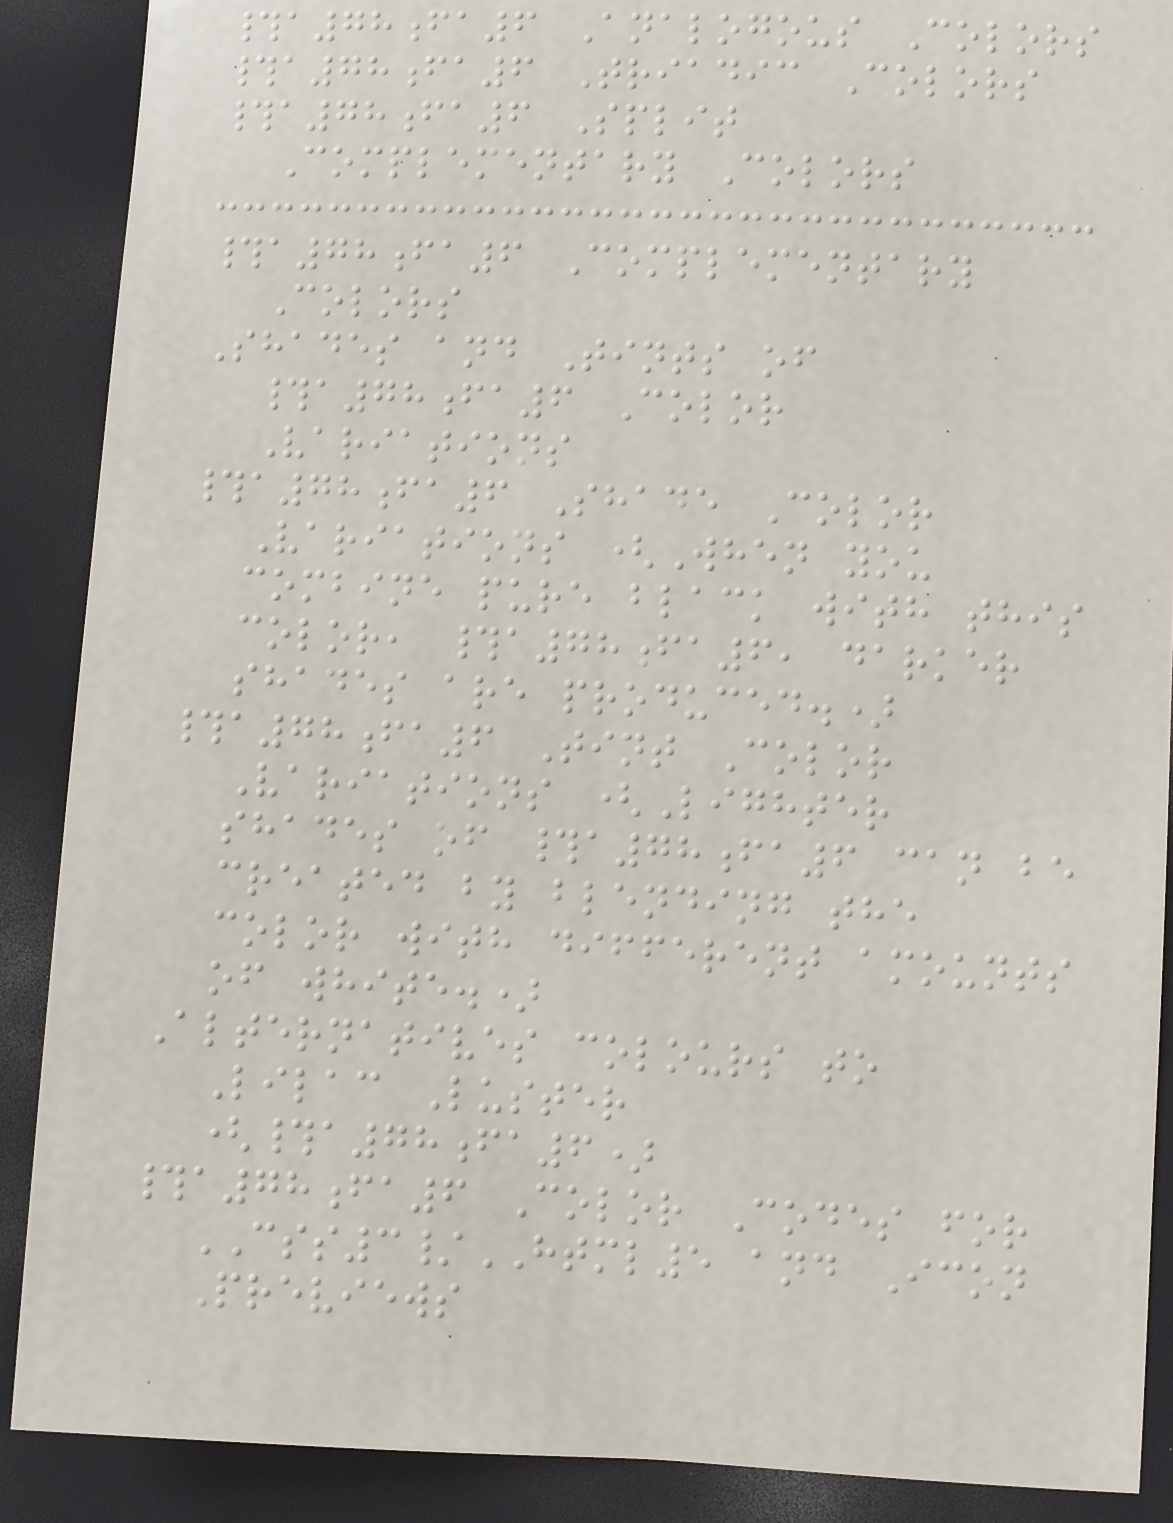#a78fa6 Analogous Colors
#a78fa6 Triadic Colors
#a78fa6 Split
Complementary Colors
#a78fa6 Complementary
Colors
Shades and Tints of
#a78fa6 Color
Variations
#a78fa6 Shade Color
Variations (When you
combine pure black with this
color, #a78fa6, darker
shades are produced.)
#a78fa6 Tint Color
Variations (Lighter
shades of #a78fa6 can be
created by blending the
color with different amounts
of white.)
Alternatives colours to
Lilac Luster
(#a78fa6)
#a78fa6 Color Codes for
CSS3/HTML5 and Icon
Previews
